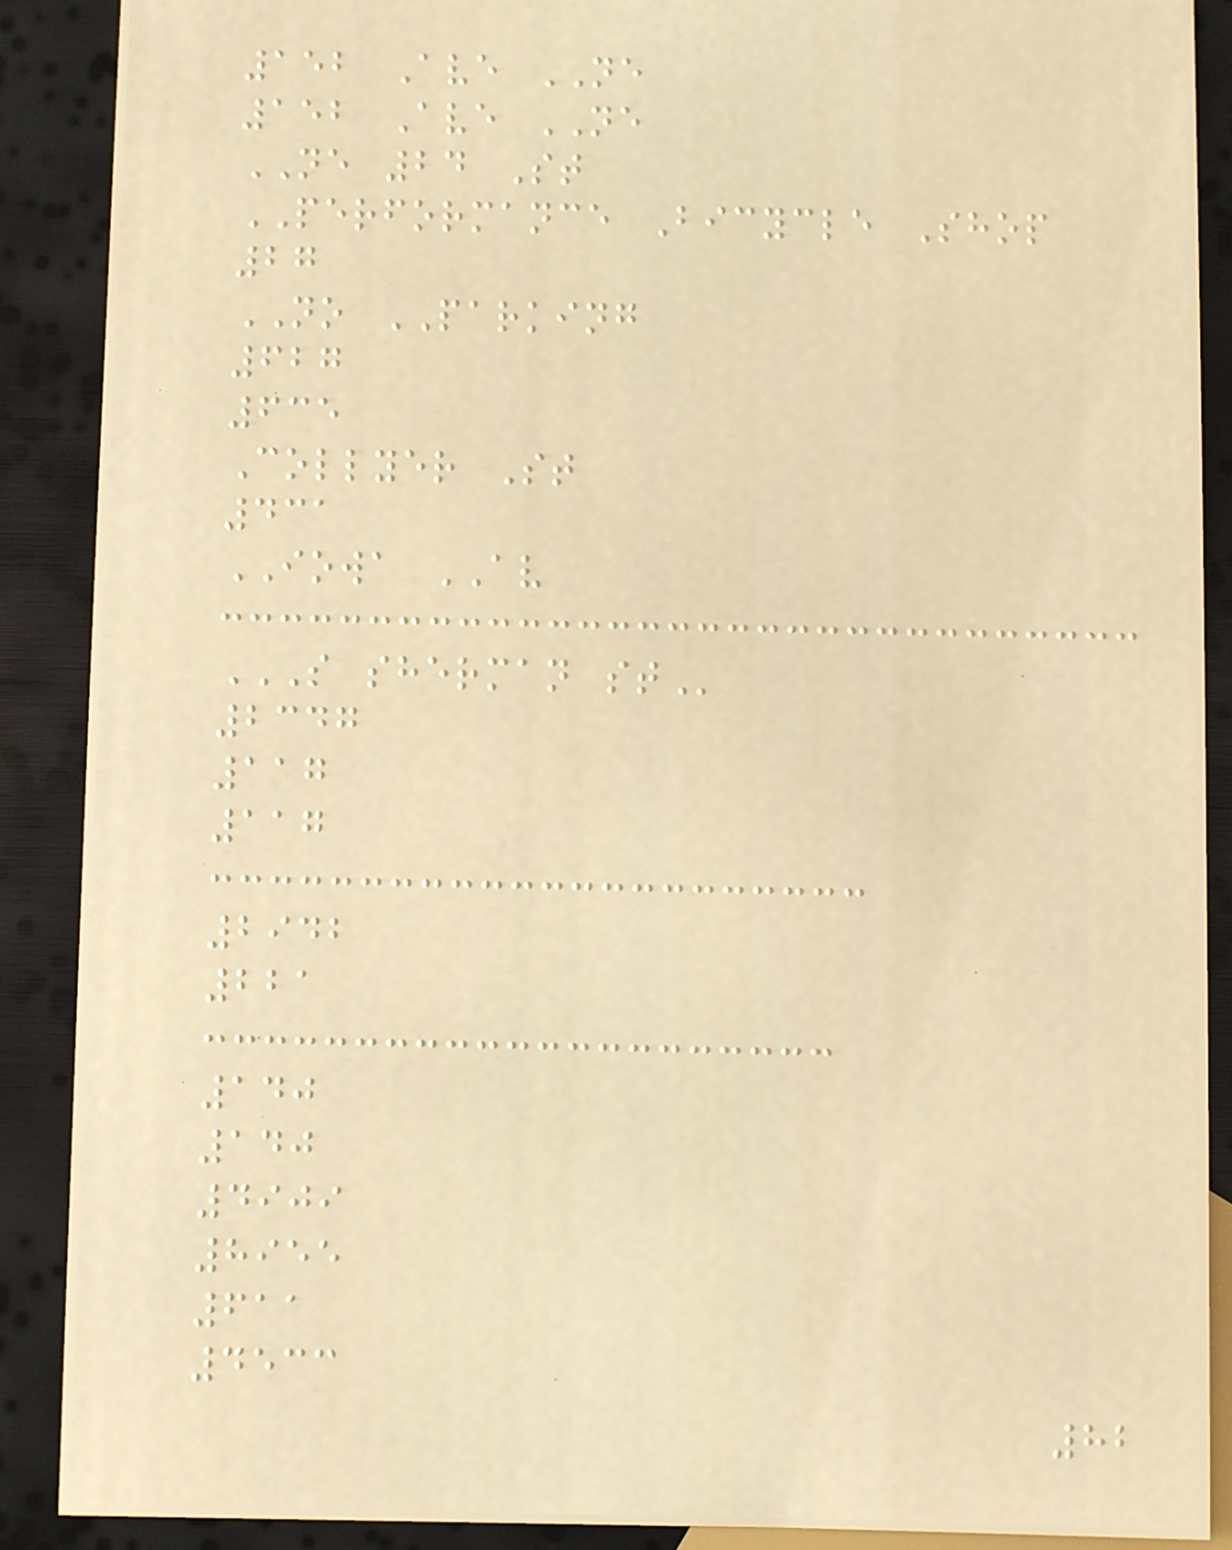152 Ave NE
152 Ave NE
NE 24 St
PERFORMANCE Bicycle Shop
27
NO PARKING
627
635
Collyer St
431
IOWA AV
S SHERMAN ST
2347
117
117
2942
221
140
140
4909
8955
611
4533
82
